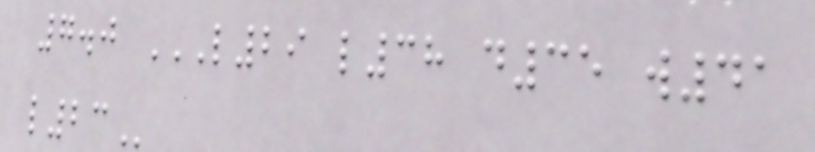7.0 L29 L38 D35 W41
L23
